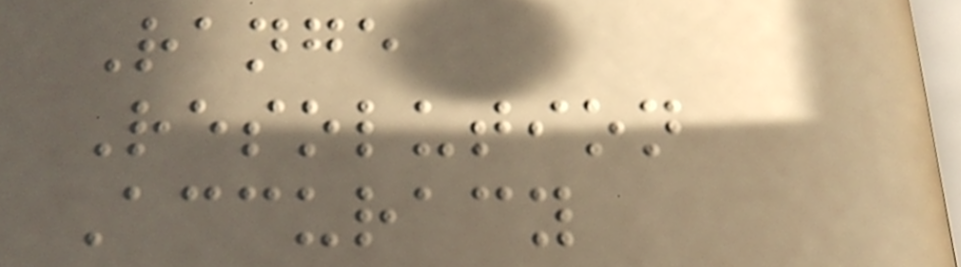Range
Resolution
Accuracy
